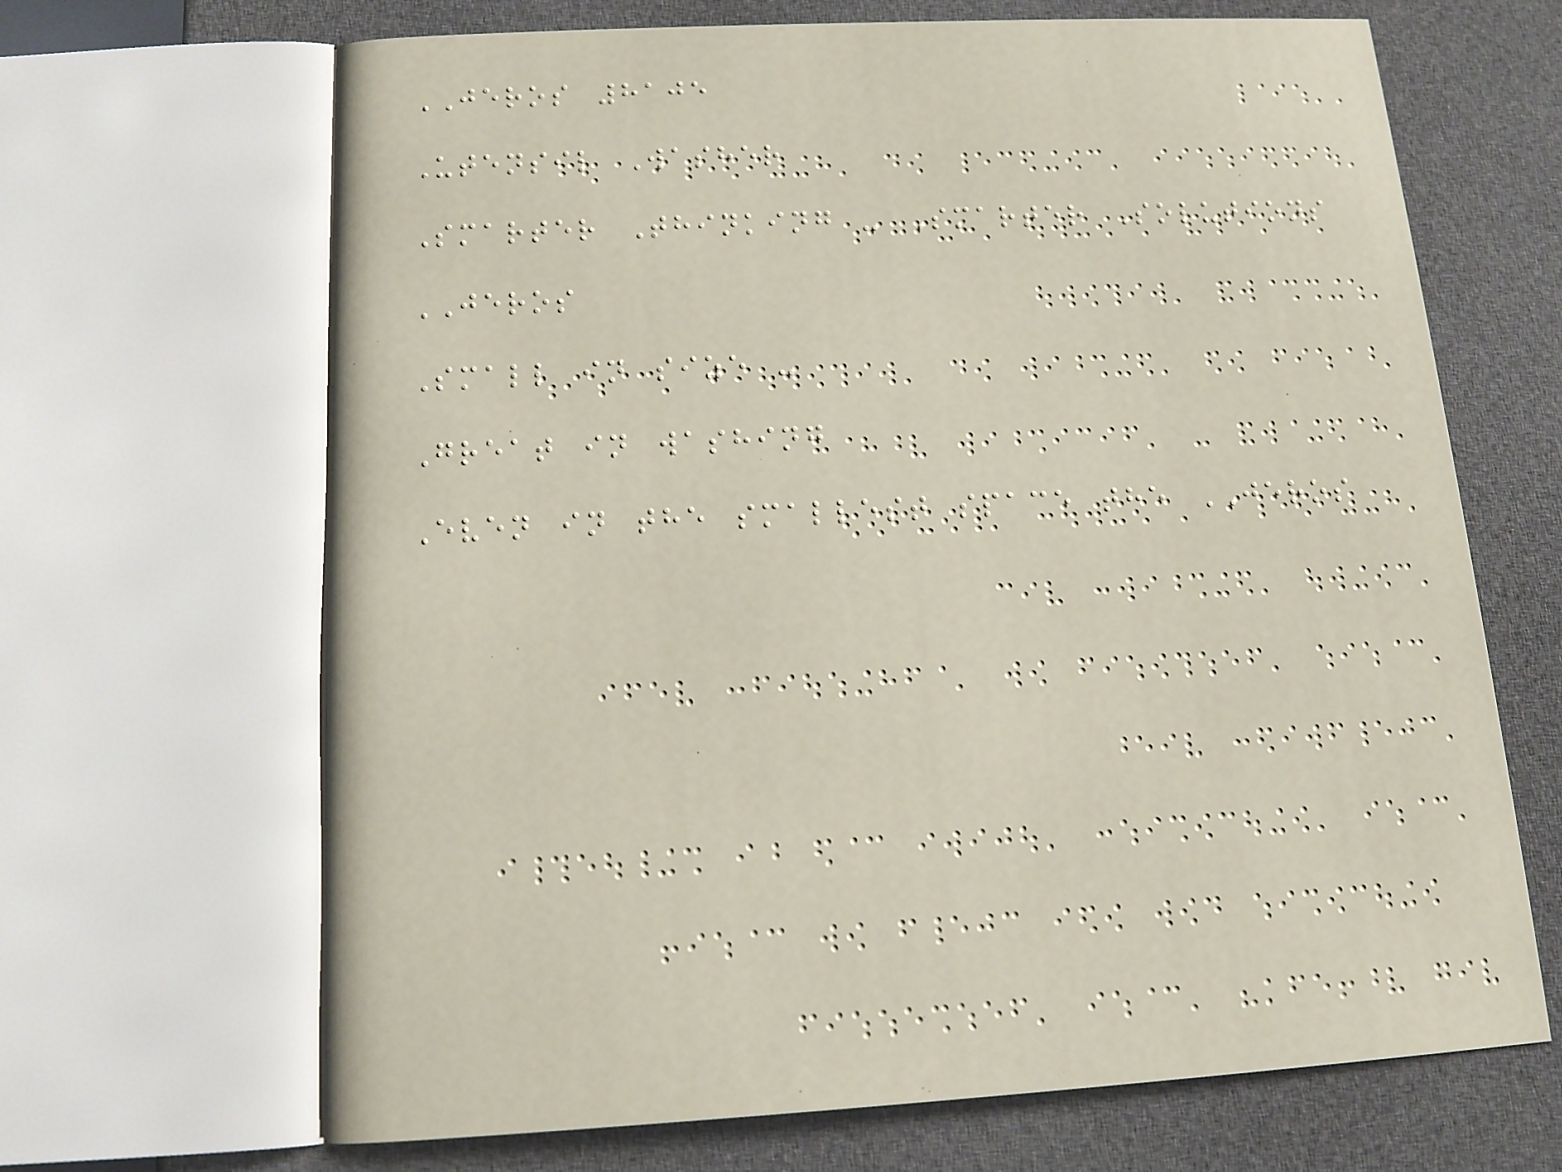JEROS 8105
Utensil Washer
Smarter Thinking - Smarter Solutions
JEROS
Small in size -
Great in washing
Even in the smallest space the JEROS
